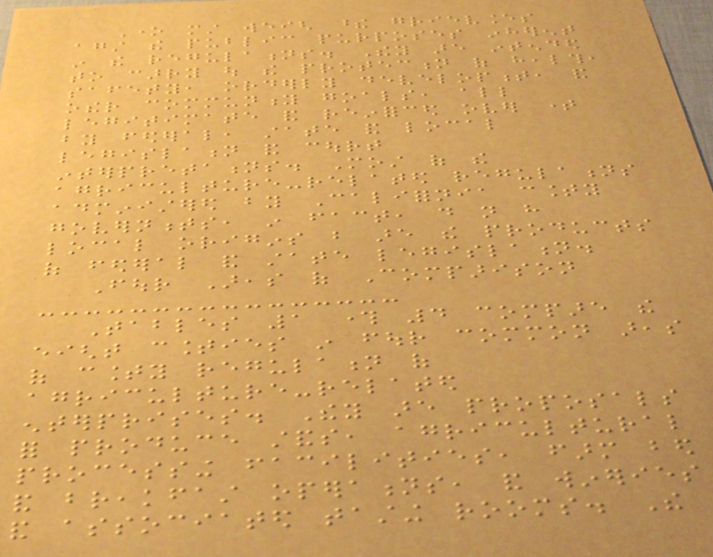One must weigh these grievances
against the public purposes inherent
in the regulations. They are intended
to carry out the protection of health,
safety, orderly development, and
other community goals, all
legitimate and reinforced over time
by federal, state and local
legislation and court
interpretations. Most of the
agriculture-related regulations
administered by California county
governments, in fact, do not have
local origins but are the products
of federal and state legislation.
Four Areas of Comparison
Tables 1 through 4 compare the
eight counties in four common areas
of county regulation of
agriculture-related
enterprises. They are proposals
for produce stands, agricultural
processing facilities, farm bed
and breakfast operations, and wineries
and associated tasting rooms. The
